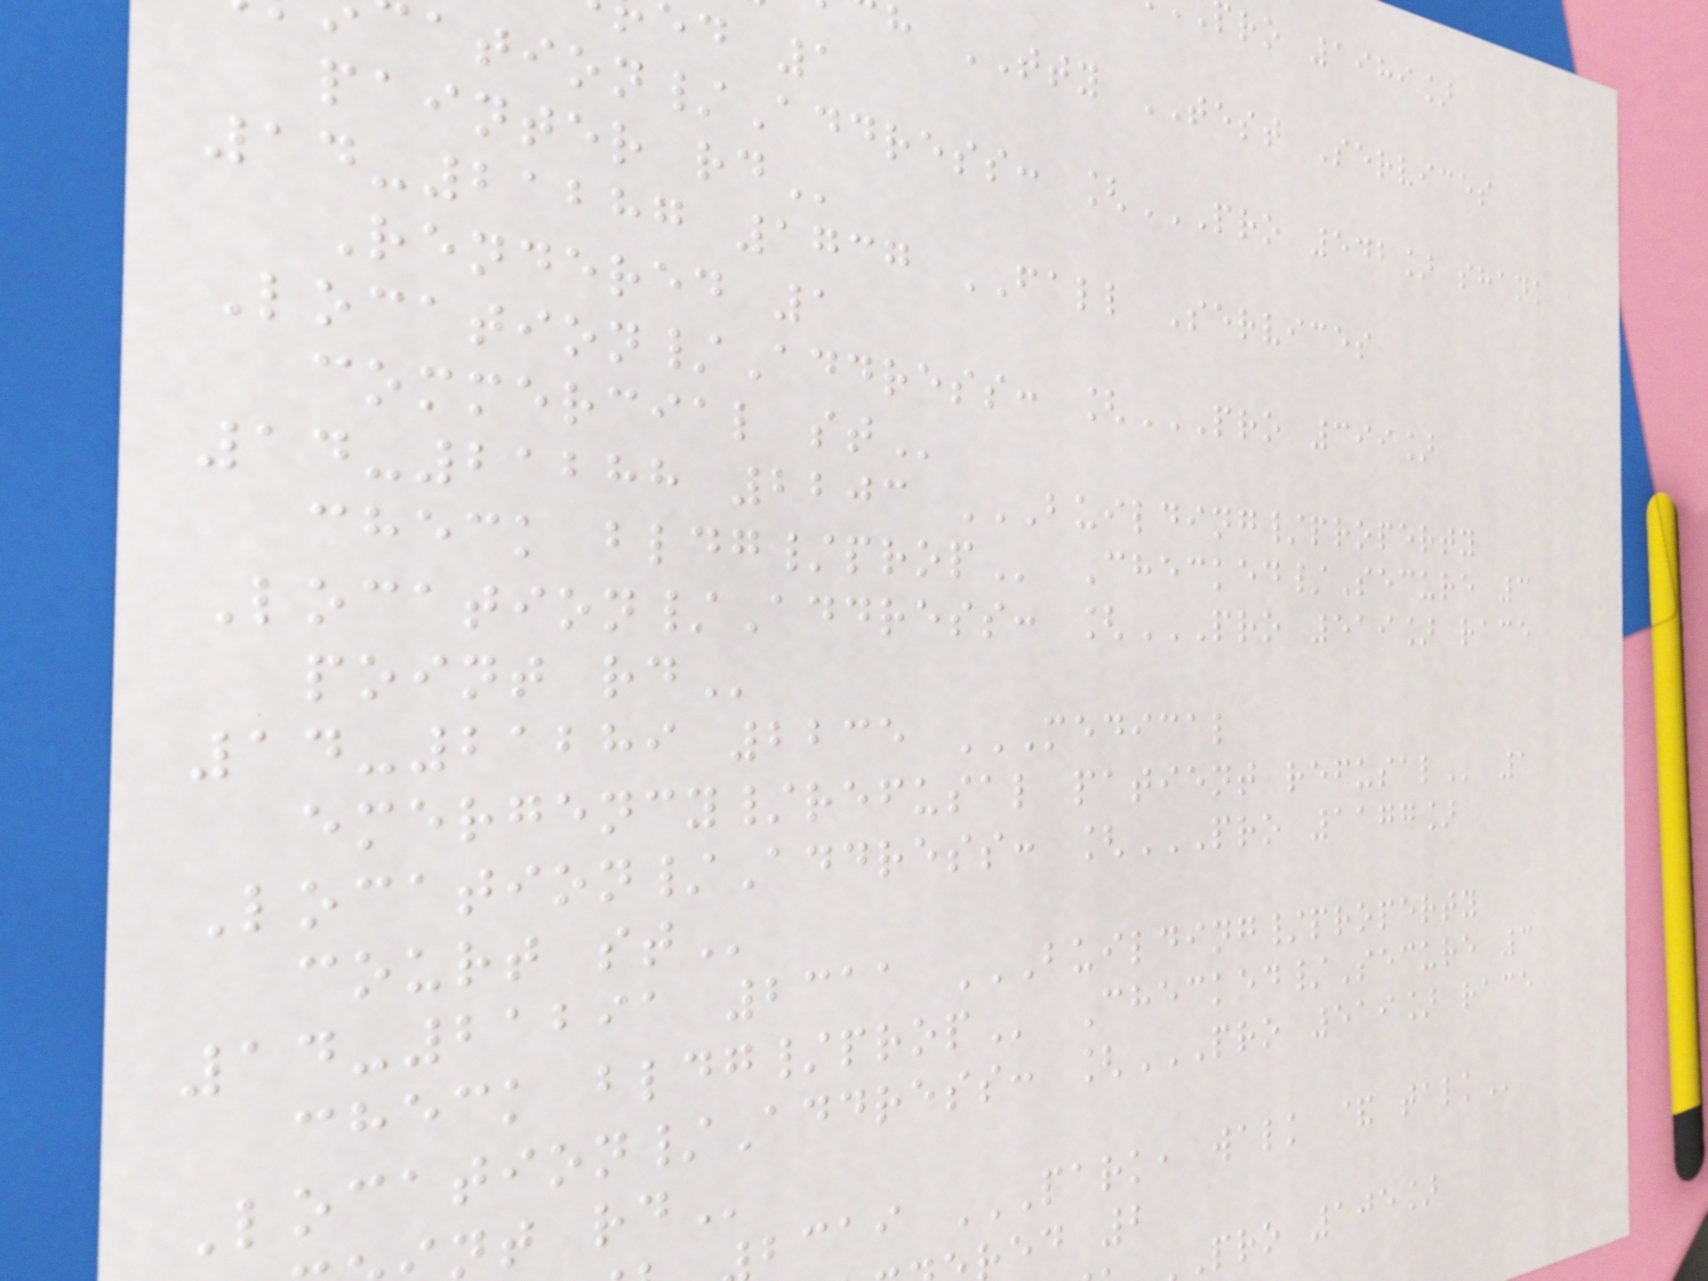pro 1989]
h TTY TEST Services
ed 1
painter
14-21287 1737 FALL Services
Rendered 1
Location/Address: [PRO 399]
commercial
14-21288 2203 BUILDING/PROPERTY
Location/Address: [PRO 519] RACE
point
14-21289 2235 MEDICAL
emergency/refusal patient
Location/Address: [PRO 1177]
court
14-21291 2311 BUILDING/PROPERTY
Location/Address: [PRO 519] RACE
bcai PARK, WALK & TALK
pro 105]
